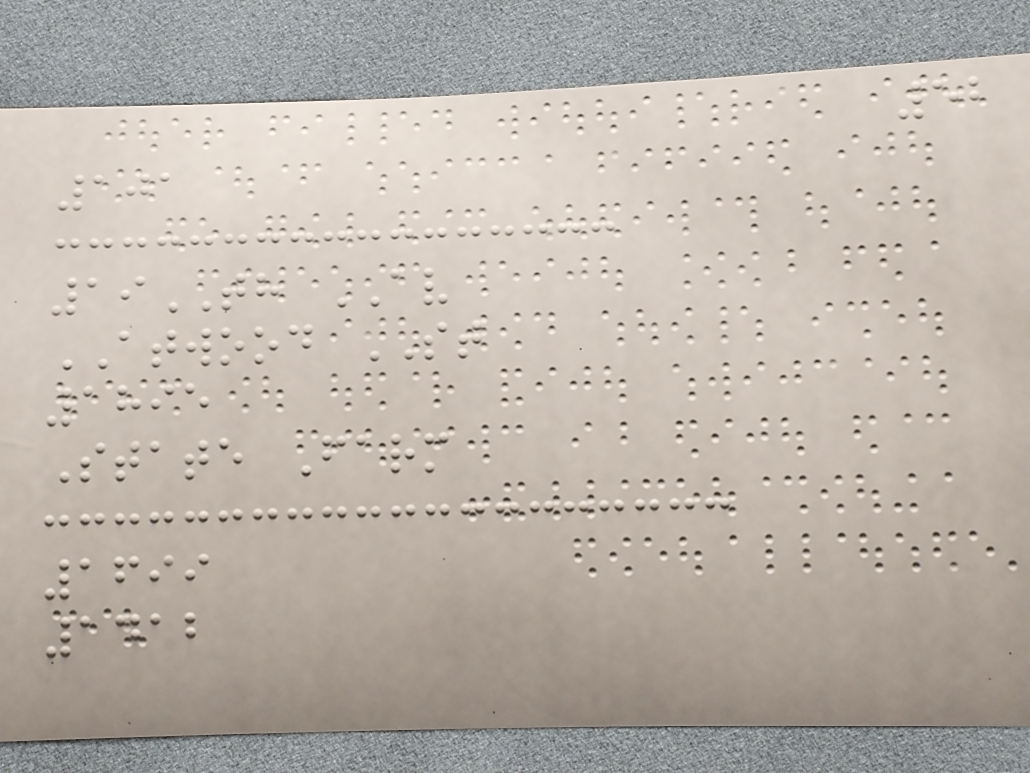52
101
19TH AV
ATWOOD ST
1895
State Farm
1699
1412
